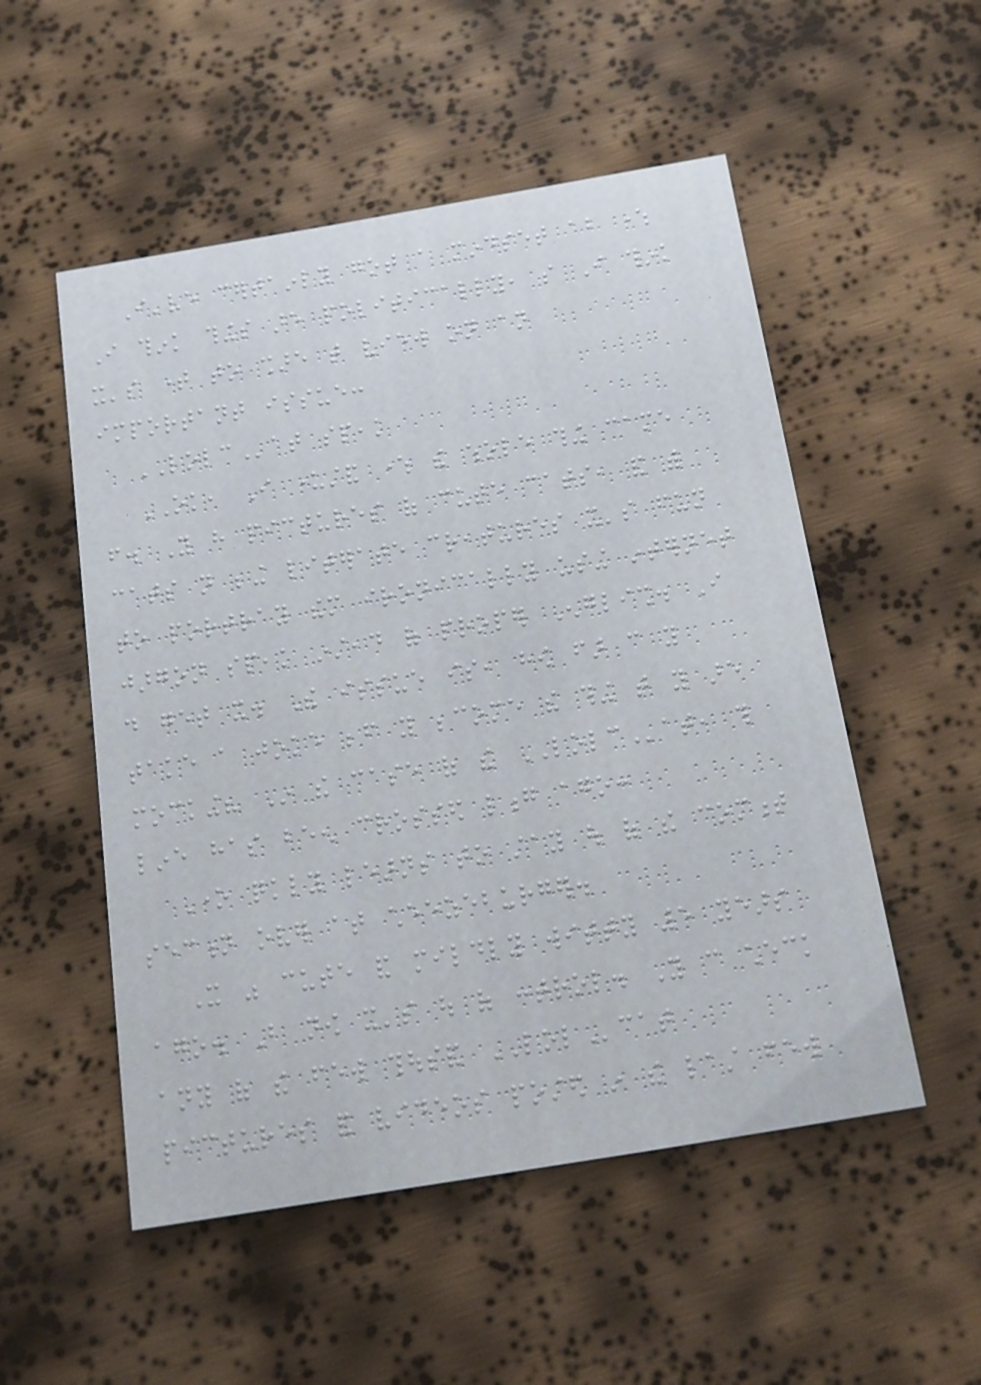I've certainly got a mindset about where
I think things are politically, so I think
it's time to share that view on an
important issue:
LOLCat speak
OK, I understand where the whole thing came
from. You have pictures of cute cats, and with
cats not being literate creatures it's fun
to portray them ironically using internet
jargon speak instead of proper English. I
do get it. The issue is, how far can you
take a joke before you become the thing that you are
mocking? In the case of the LOLCat, this
line has been crossed long ago:
One quickly learns to stay out of the comment
section over at cheezeburger.
It was cute and mildly witty 5 years
ago. But now it's out of control. You can check
any of the few thousand LOLcat
pictures and videos posted in the last few
